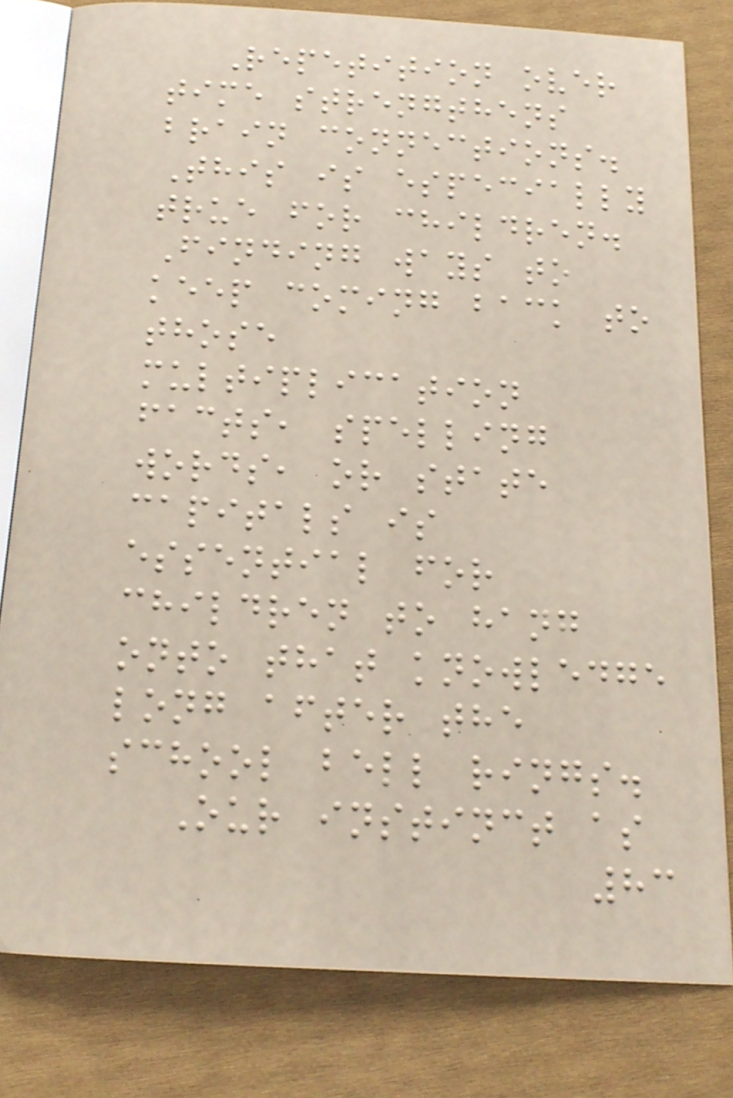Repetition over
time strengthens
brain connections.
This is especially
true for children.
Finding ways to
keep coming back to
those
multiplication
facts, spelling
words, or state
capitals is
essential for
children to hang
onto that knowledge
long after the
school bell rings.
Our instinct as
83
